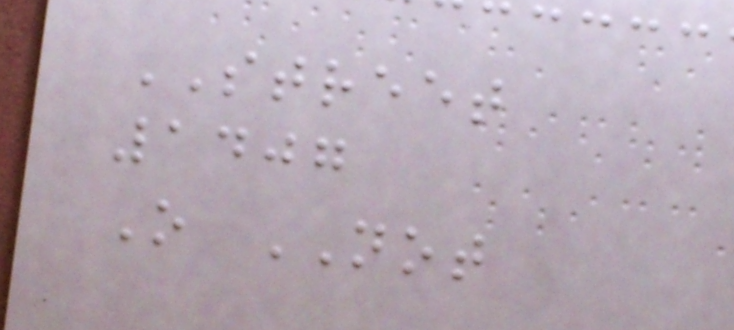STREET
1407
O NOT
